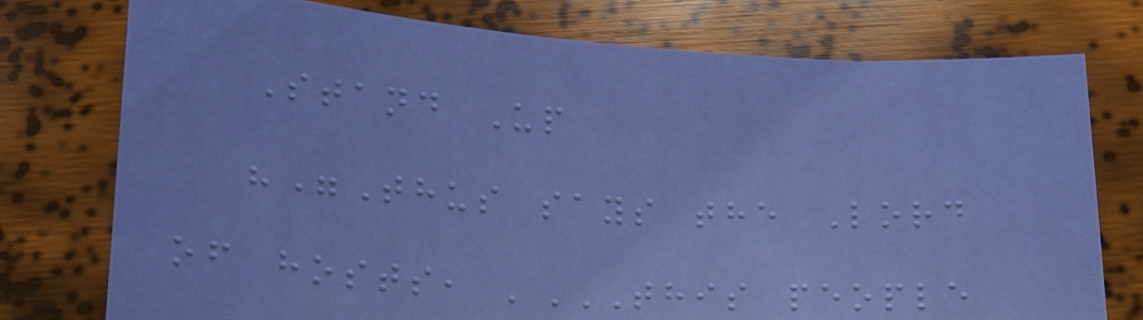Stand Up
""Thus says the Lord
of hosts, 'THIS PEOPLE
